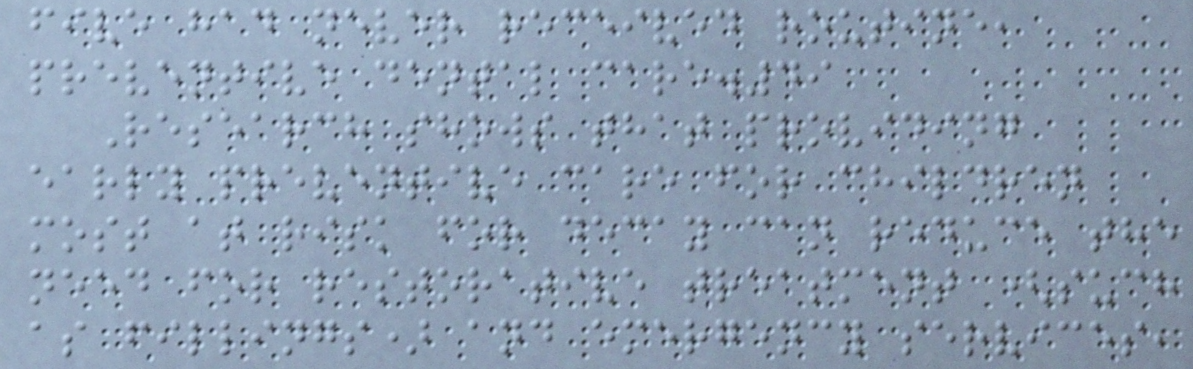five had never received routine,
preventive dental care.49
Research shows that providing
early preventive care for children
most at risk for decay can reduce the
need for restorative treatment (such
as fillings) and emergency services,
